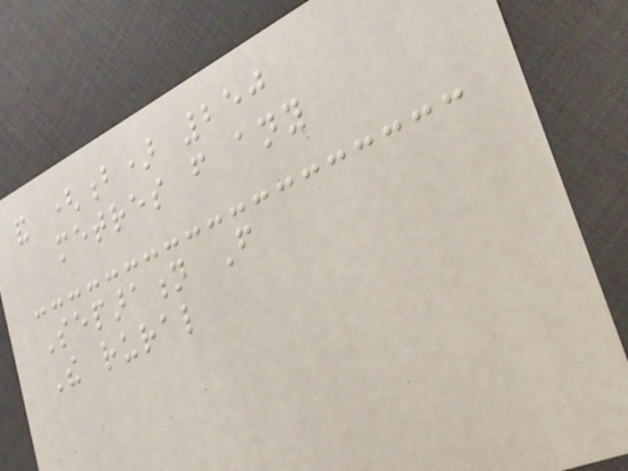and (b) 250
metres from any
Separation From
The rural
